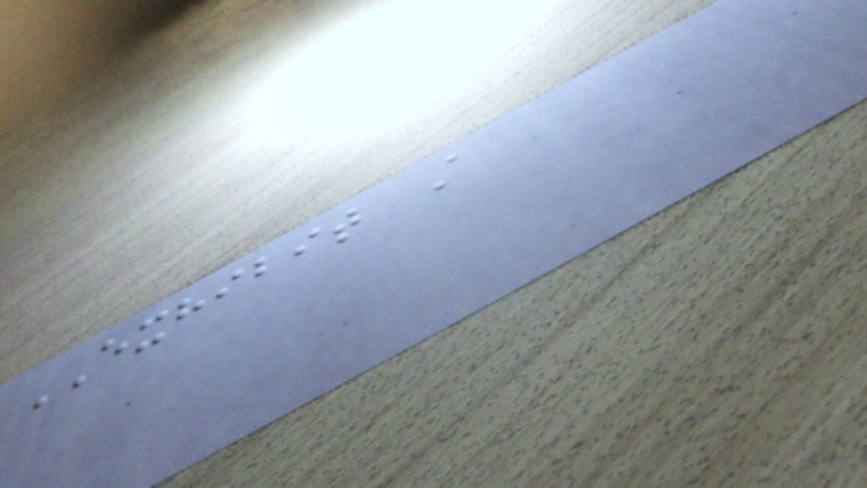EXHIBIT A
